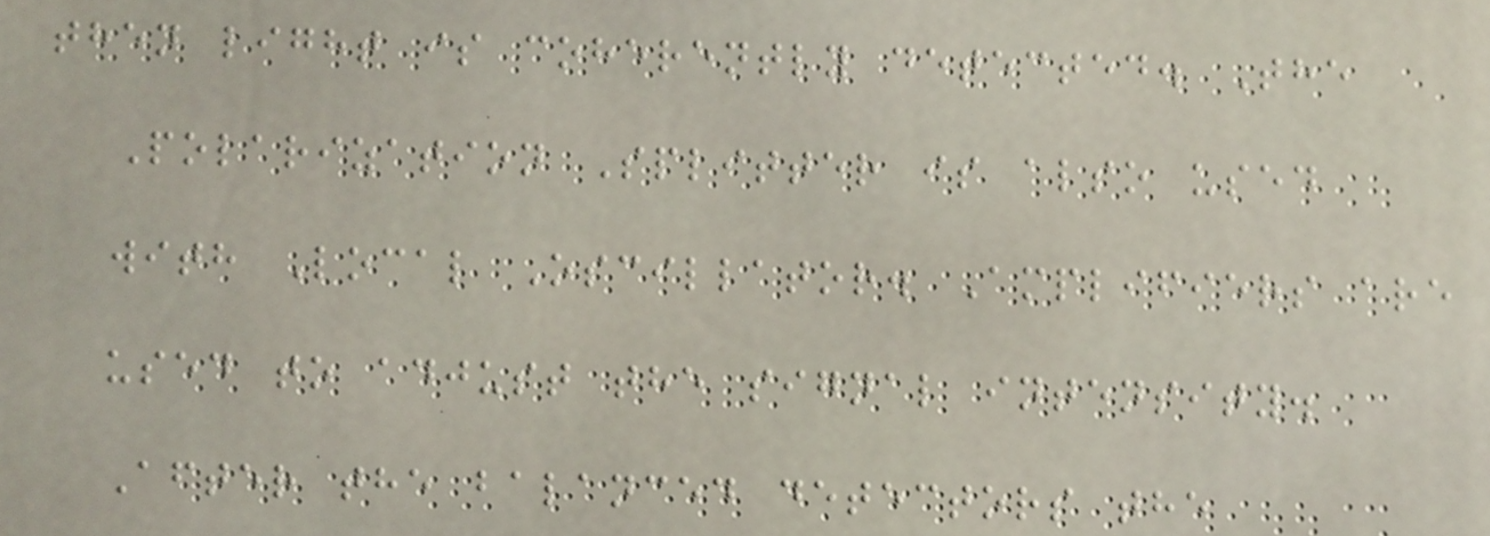then light is coherently detected. The
Polarization Splitter is also used
with Local Oscillator. Amplifiers are
used to adjust the signal intensity.
After the balanced detectors the
